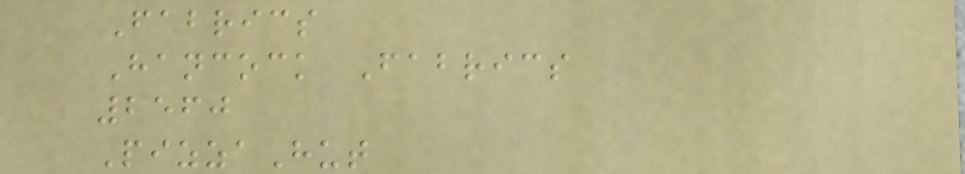Fabrics
Hancock Fabrics
2560
PizzaHut
